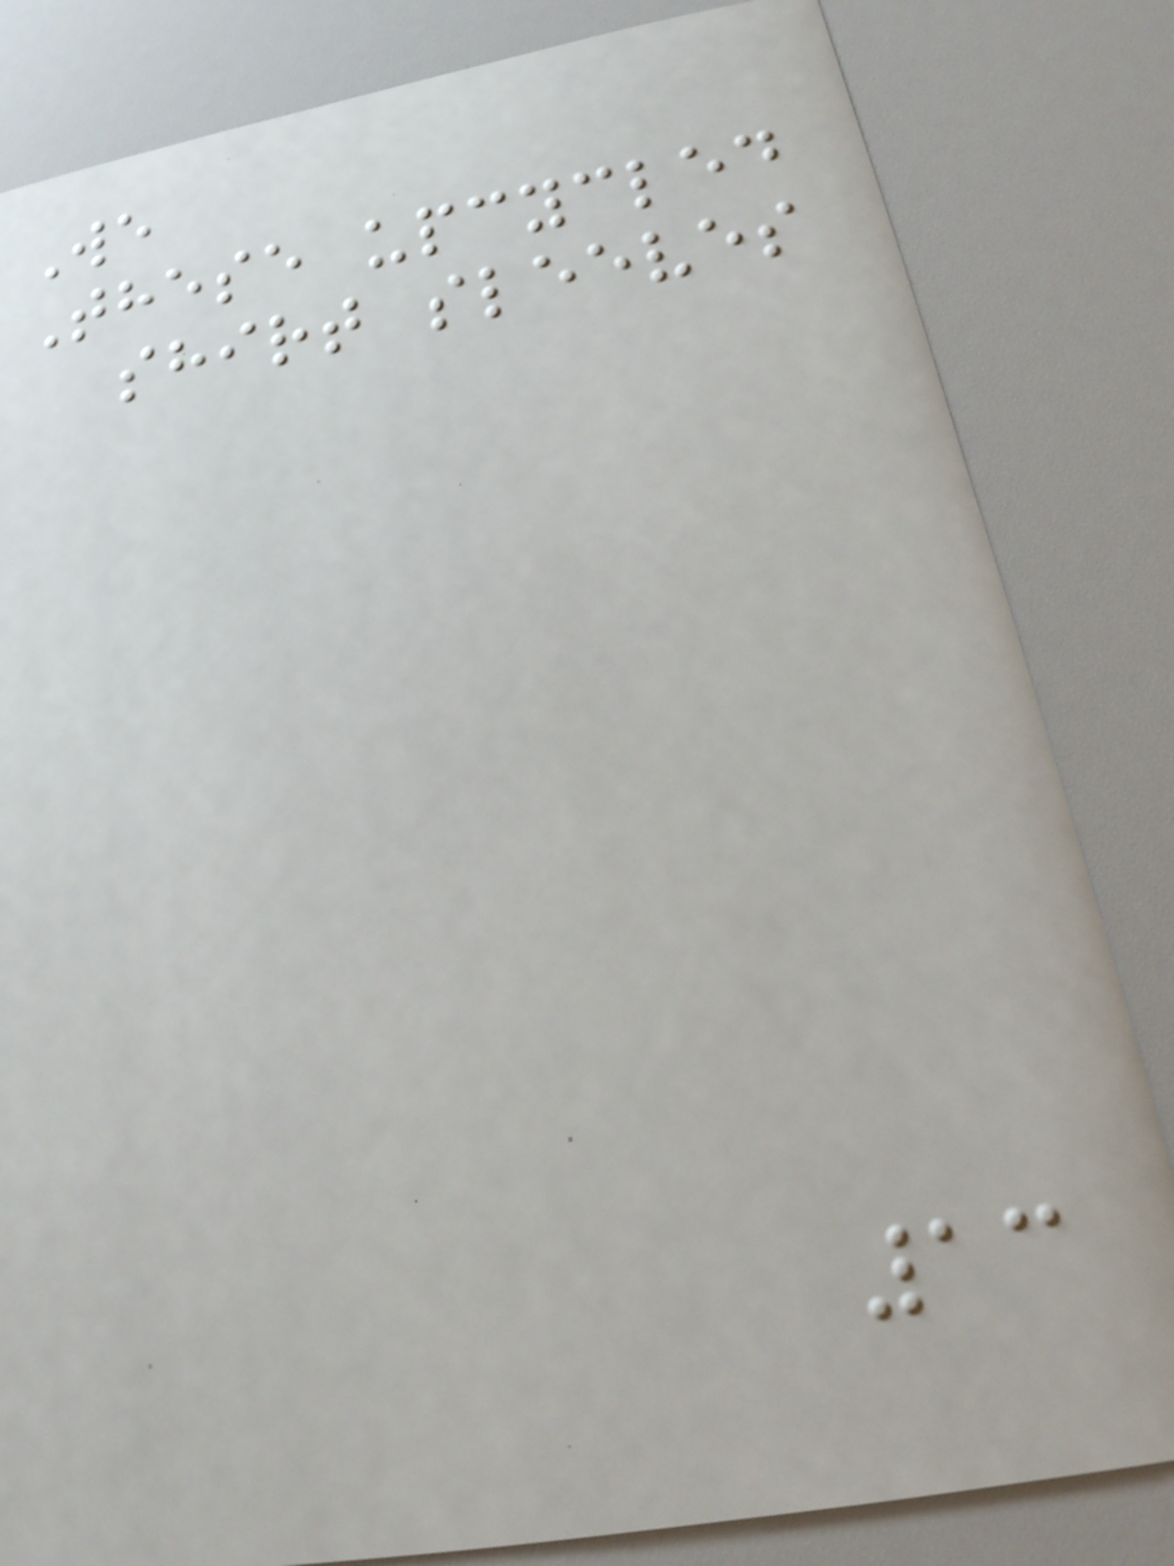We
These upcycled
shirt sleeves
13
